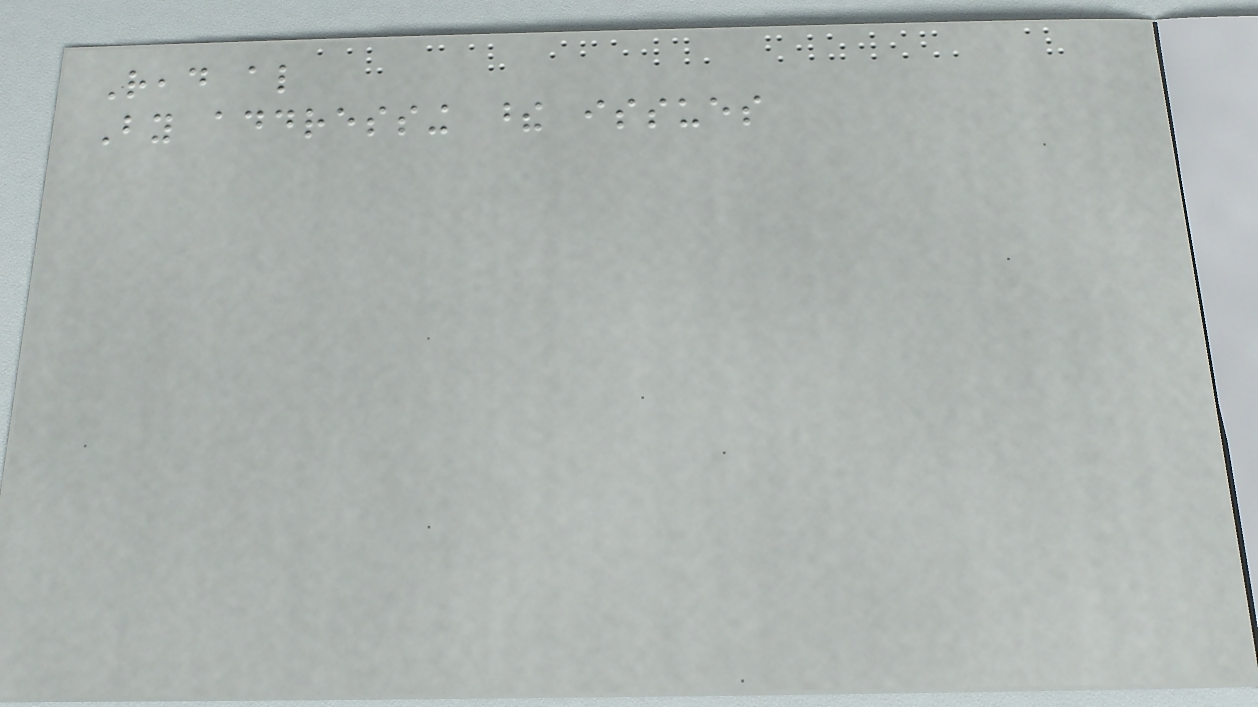Read also
By addressing these issues
